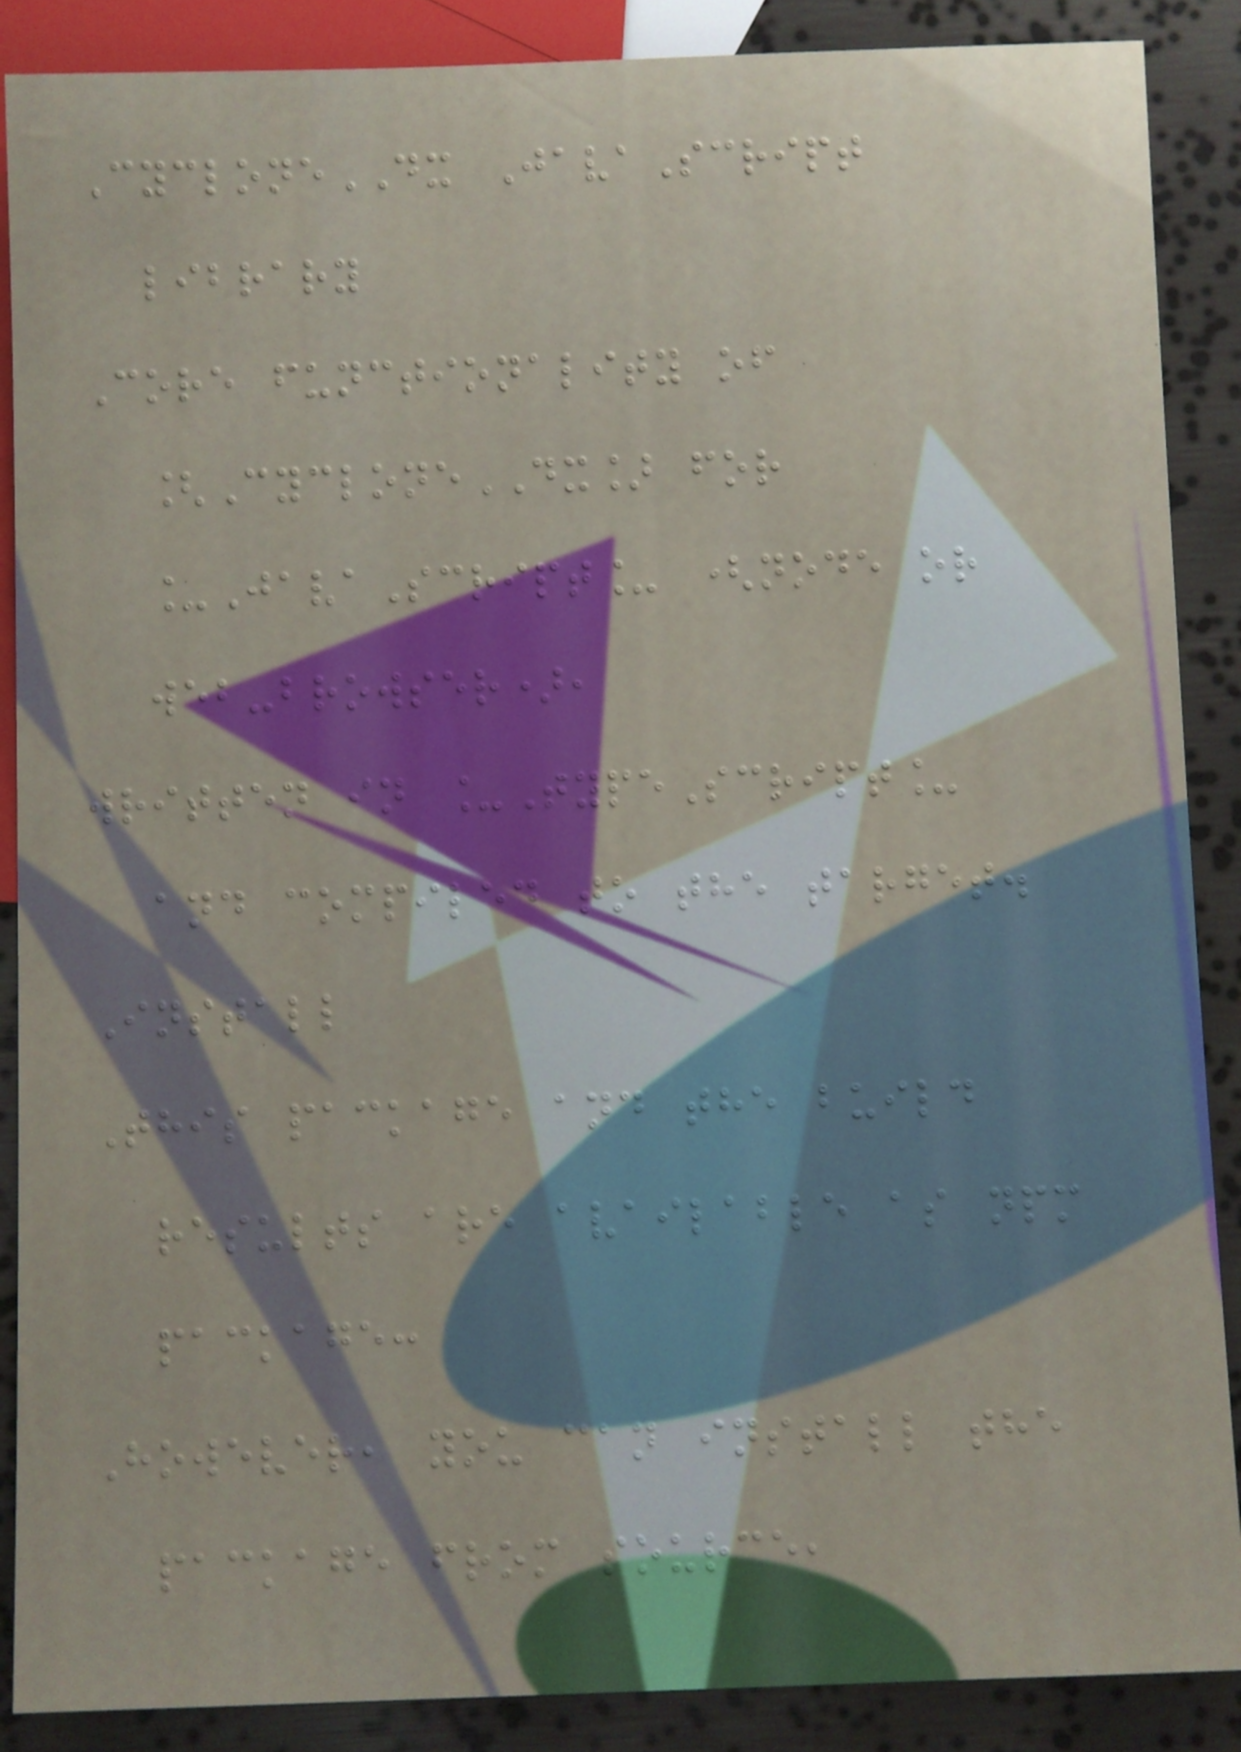CycloneDX JavaScript
library
Core functionality of
[CycloneDX] for
_JavaScript_ (node or
web-browser),
written in _TypeScript_
and compiled to the target.
Install
This package and the build
results are available as npm
package:
However, you can install the
package from source,
